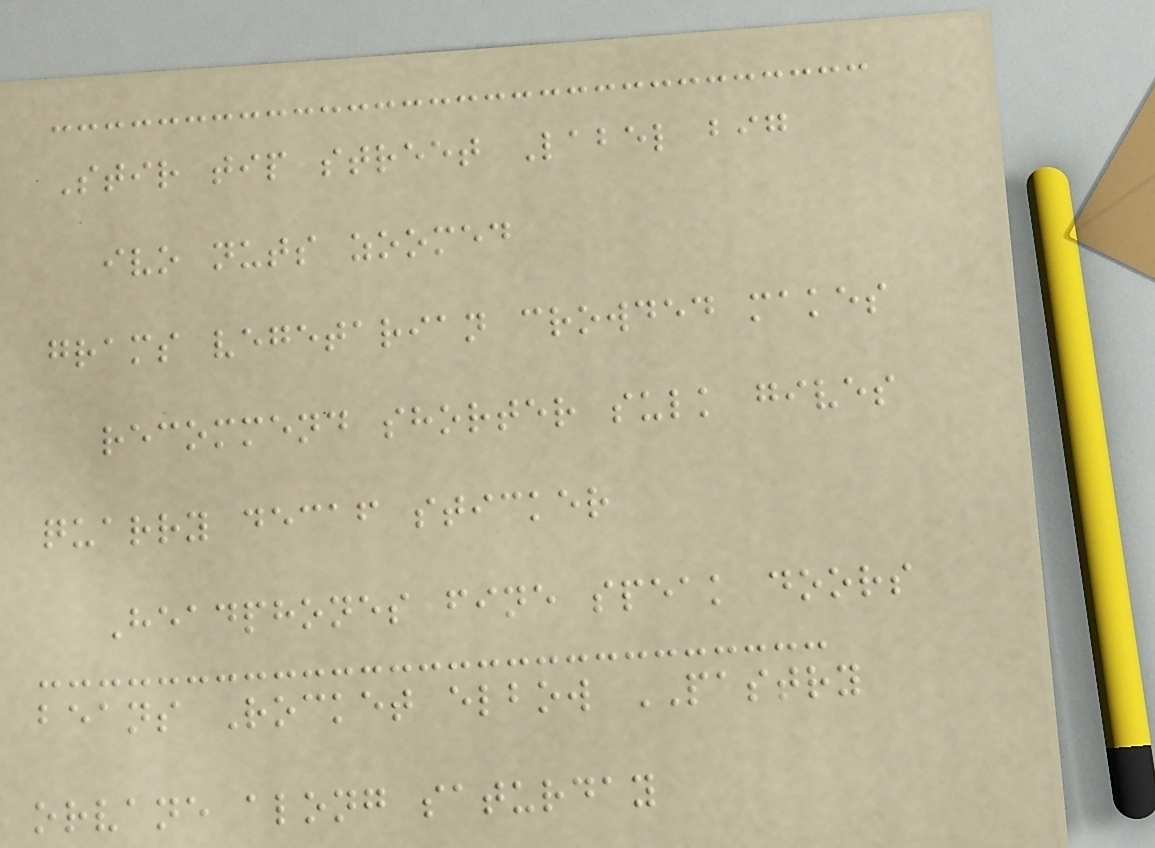Stir tip street Label big
ivo nuts zoomed
grams vegetarian crowded makes
recommend shorter sulk gives
quarry decaf sticker
Headphones fine speak doors
beans Rocket elbow PASTRY
orvane along saturday
